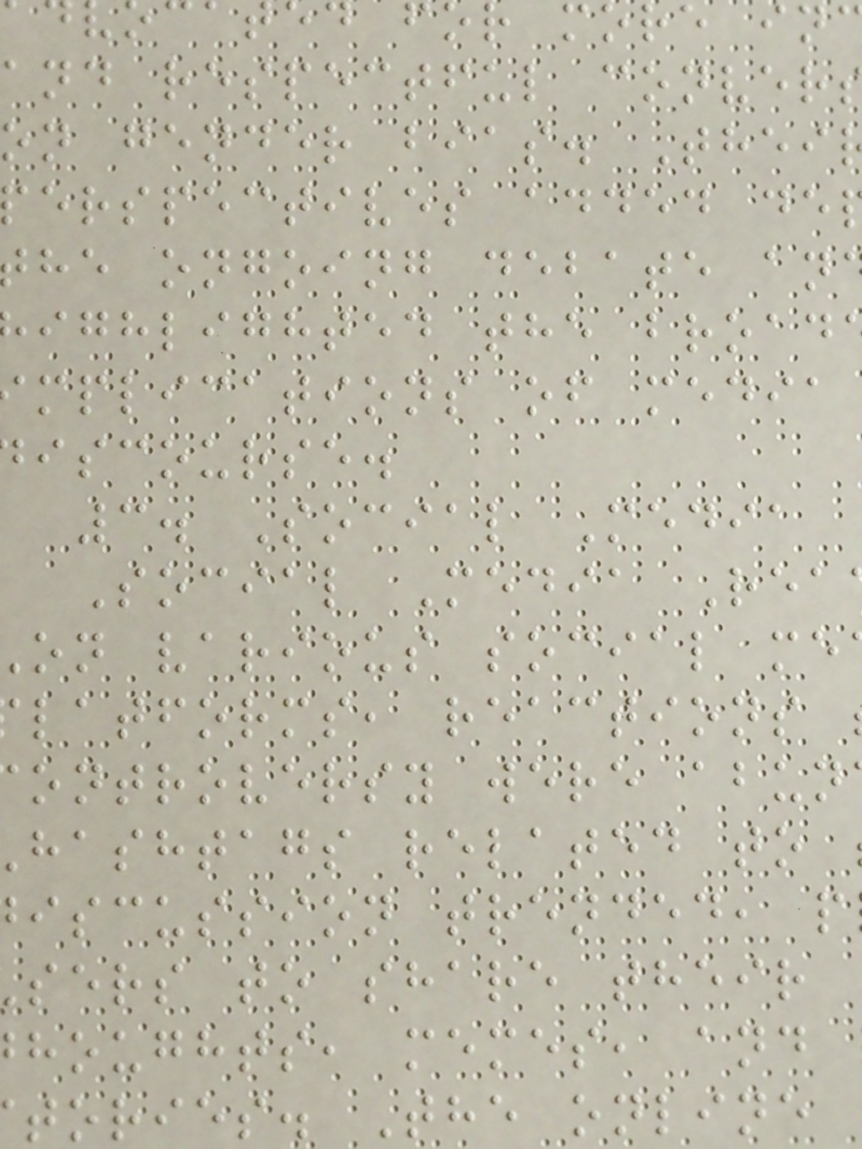or more in
and respectful conver
on gender bias. Thei
perspectives added de
he ongoing debate an
ighlighted the broad
mplications of media
iscourse.
3. Social Media
Social Media Rea
on various social me
latforms, reactions
ontroversy were abun
hashtags related to
iscussion trended, p
sers to share their
houghts, memes, and
tories. The online
